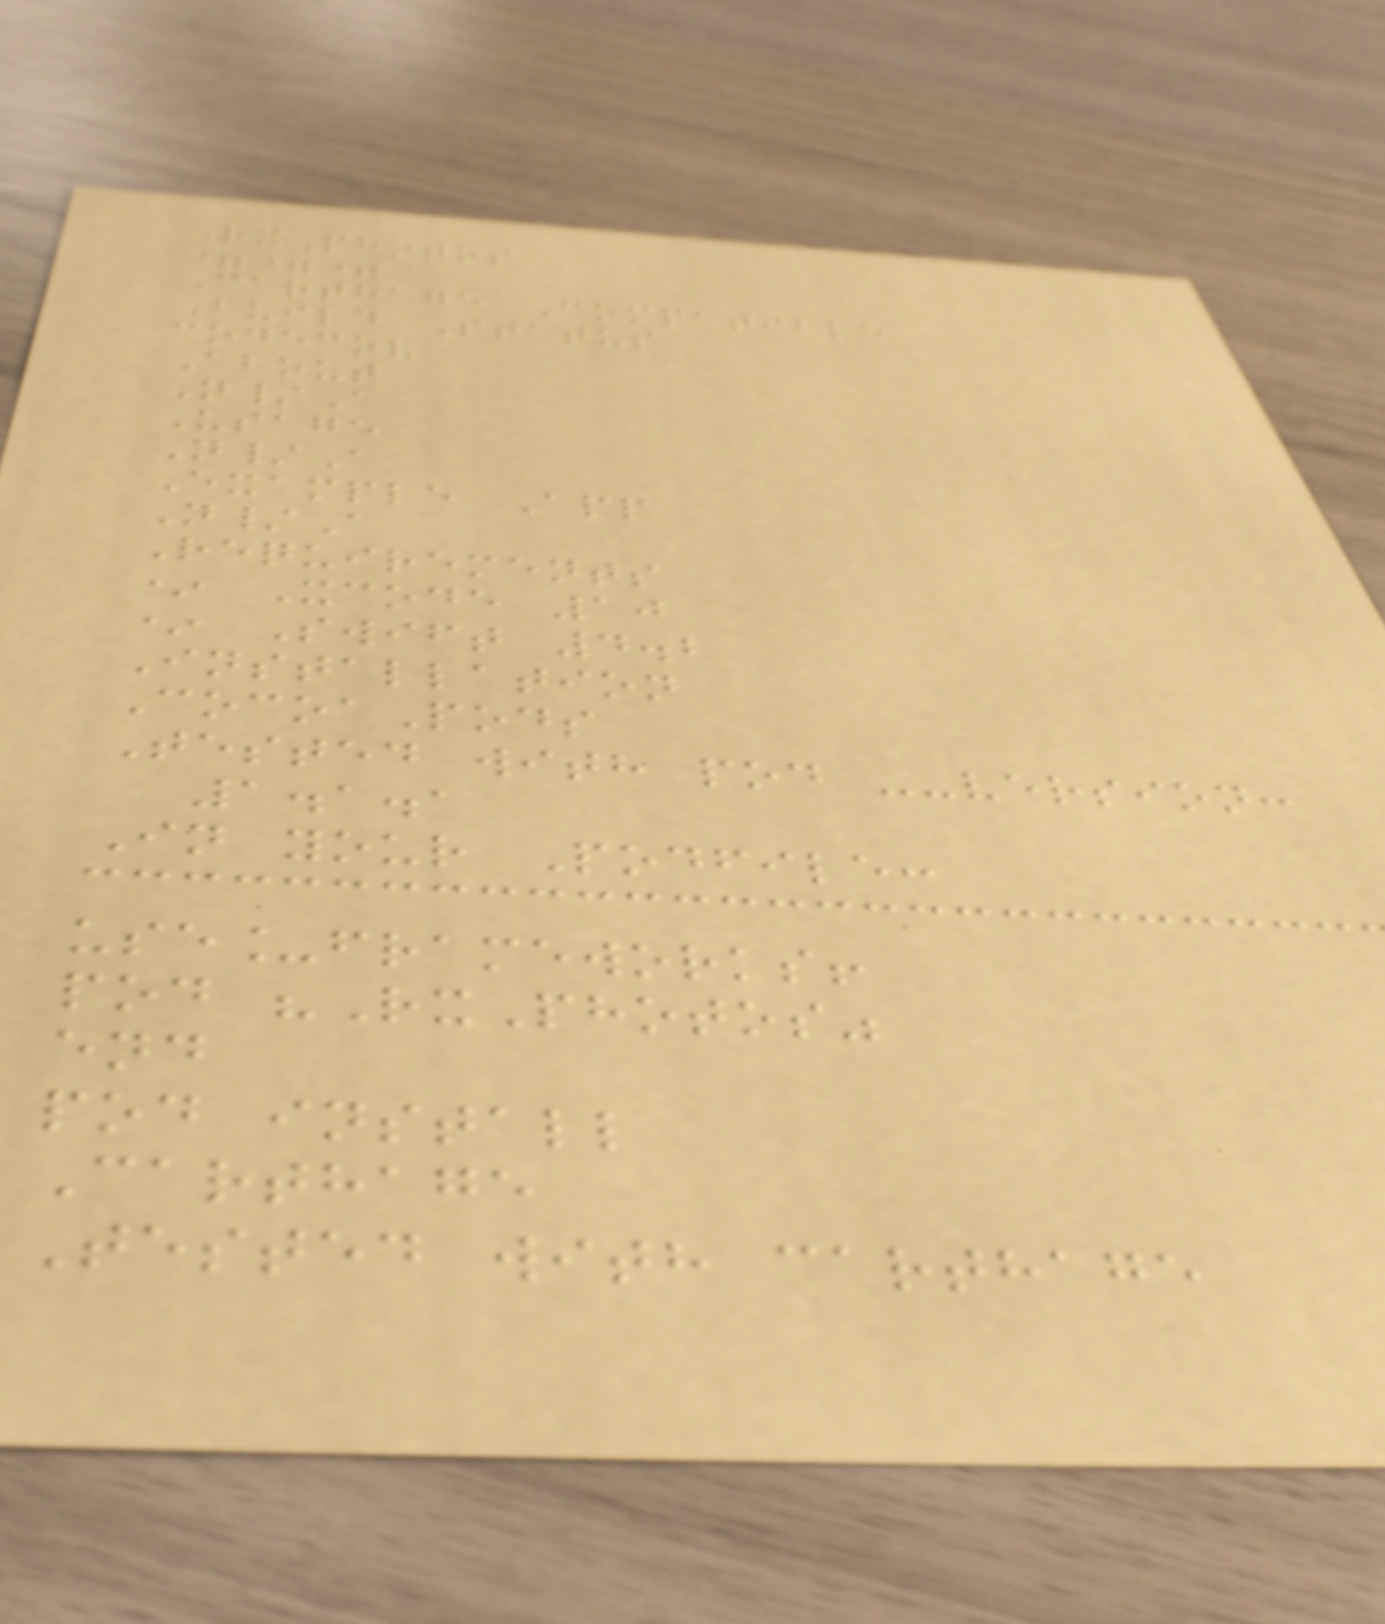RxPhotos
===
Carthage Compatible
Build Status
codecov
About
N/A
Usage
N/A
Example App
N/A
Requirements
* Xcode 10
* Swift 4.2
Installation
CocoaPods
Tested with pod --version:
1.1.1
In your Podfile:
use_frameworks!
pod "RxPhotos"
end
pod install
Carthage
Tested with carthage
